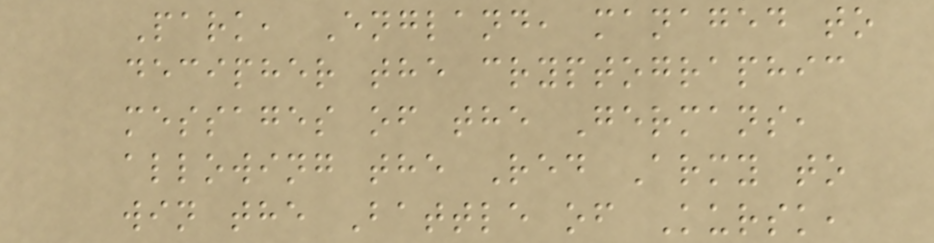Park, England, managed to
decipher the cryptographic
messages of the Germans,
allowing the Red Army to
win the Battle of Kursk,
